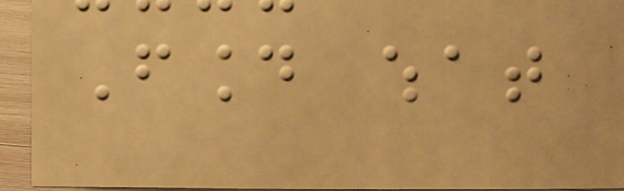Found what
